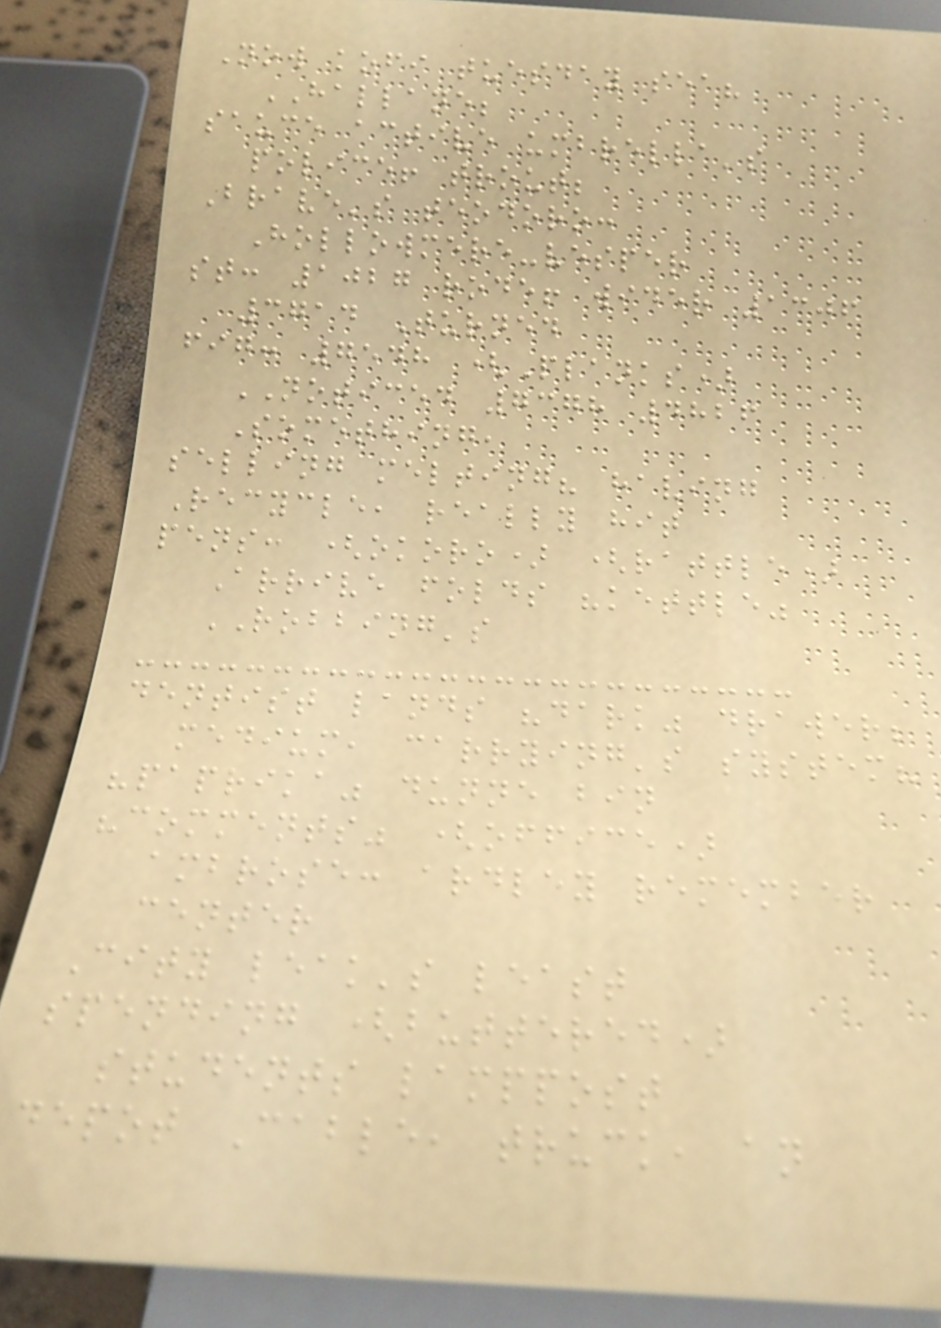Now kofi tuesday sea?
HALLANE;
sauce active umbrella's
police! trout;
Brave's teodoro:
Hollowmere-vesper
st: 1027 rode! wider 1306
3714 Turned
fig: 7548 (Planks)
NOTICED 7378 4826
Something,
selling melting? having
Recycle, really hit
pens: (okoro) (rattle)
Arrive folds "kettle"
ROBBING's
dentist lands "dark" drawer;
medium, carrying's system?
"paprika" dunne bin
"comments" (office)
ambrose: ardley remember
center
City leak's least
spending (buttered)
students lamppost
depot Cable, truck, an
